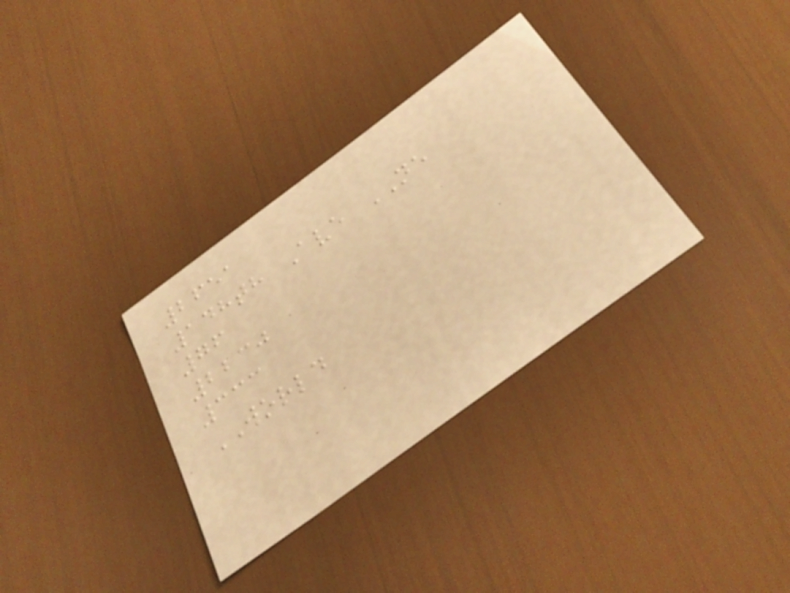2651
148th Ave NE
76
2230
333
WORLD
